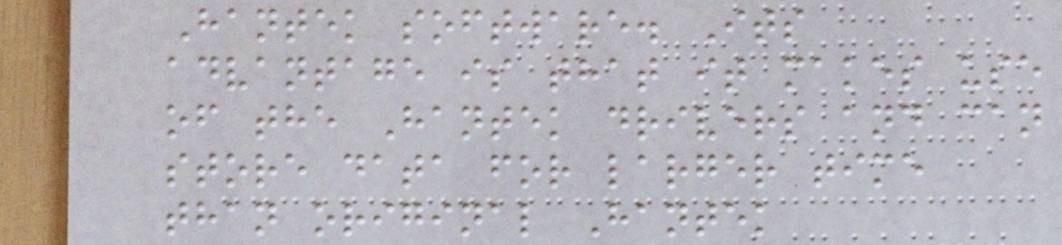Hantek software. Its
advantage is that it makes use
of the Hantek drivers and can
store data for larger time
than original Hantek
